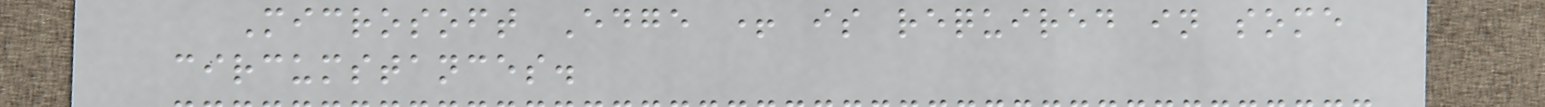Microsoft Edge + is required in some
circumstances.
